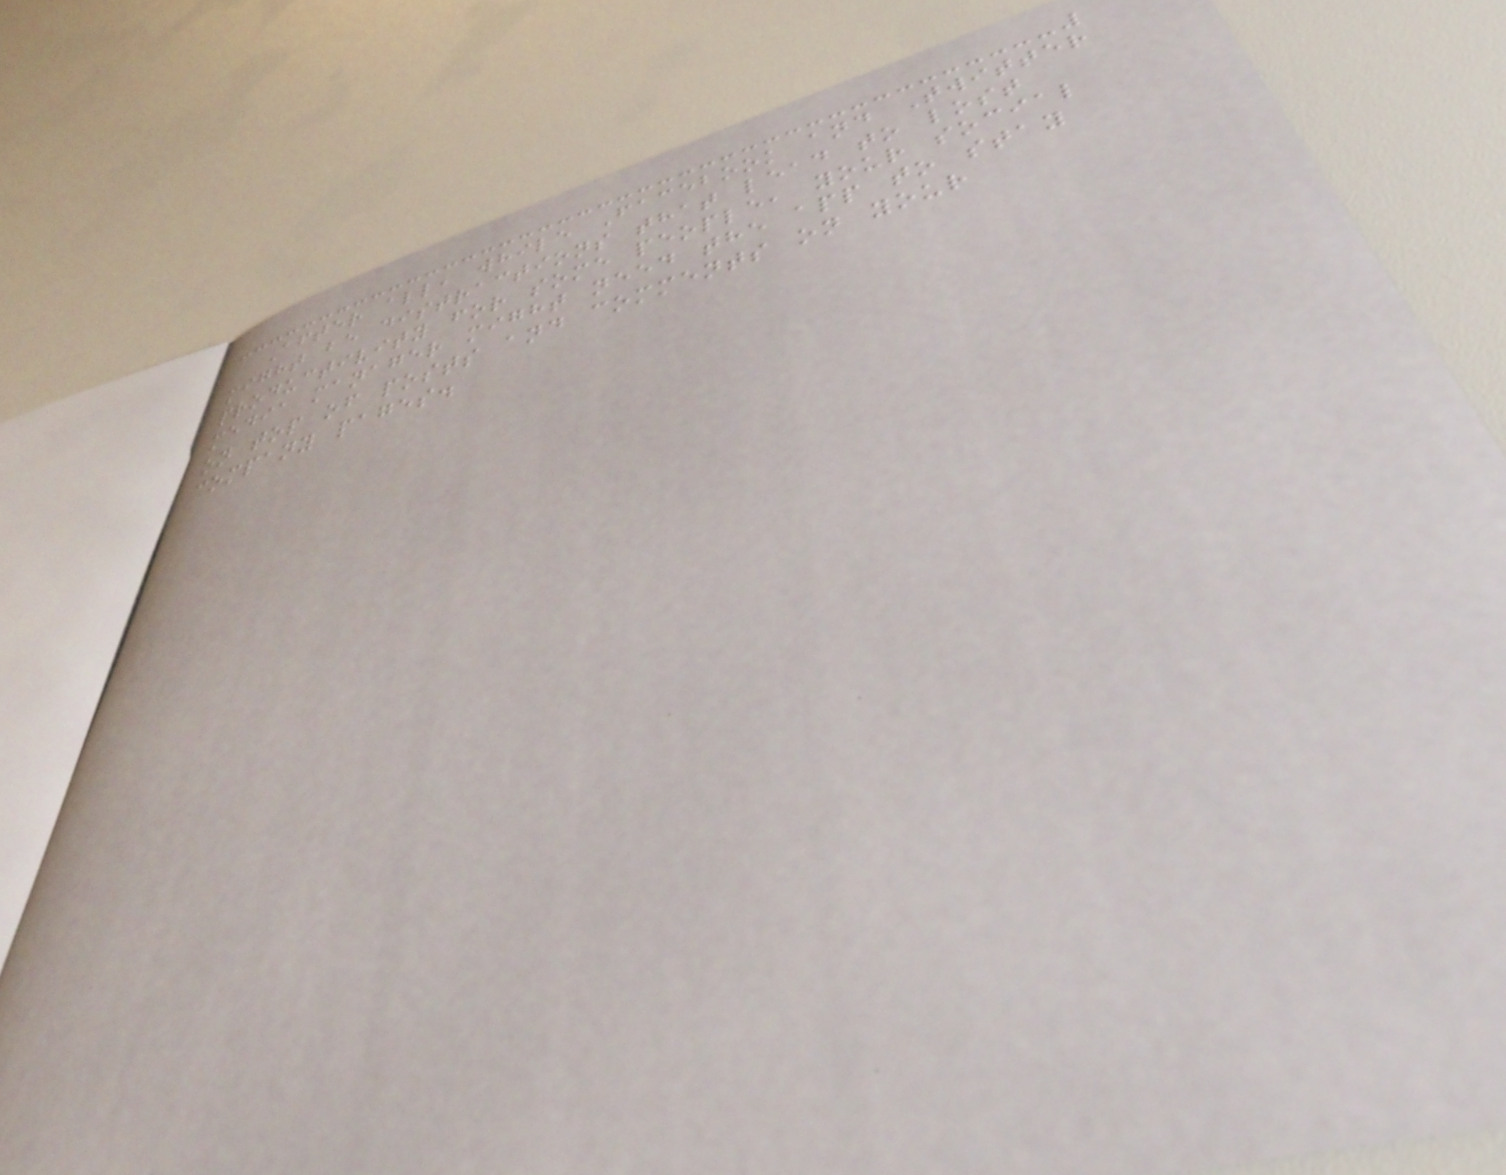After all, while Facebook and Twitter
might be distractions that lead to lost
productivity for some people, your social
media manager might need the app to stay
on top of posts and comments on your
company pages.
